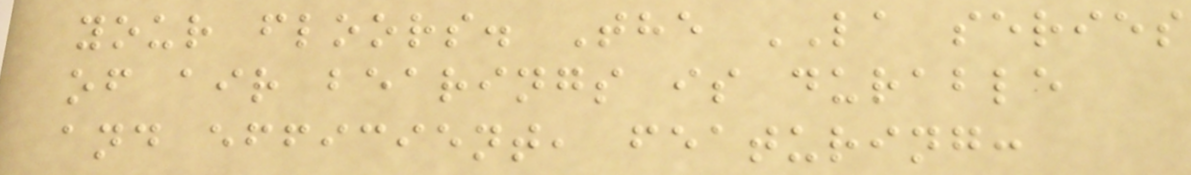your floors. The LA series
of air bearings is durable
and efficient, featuring:
